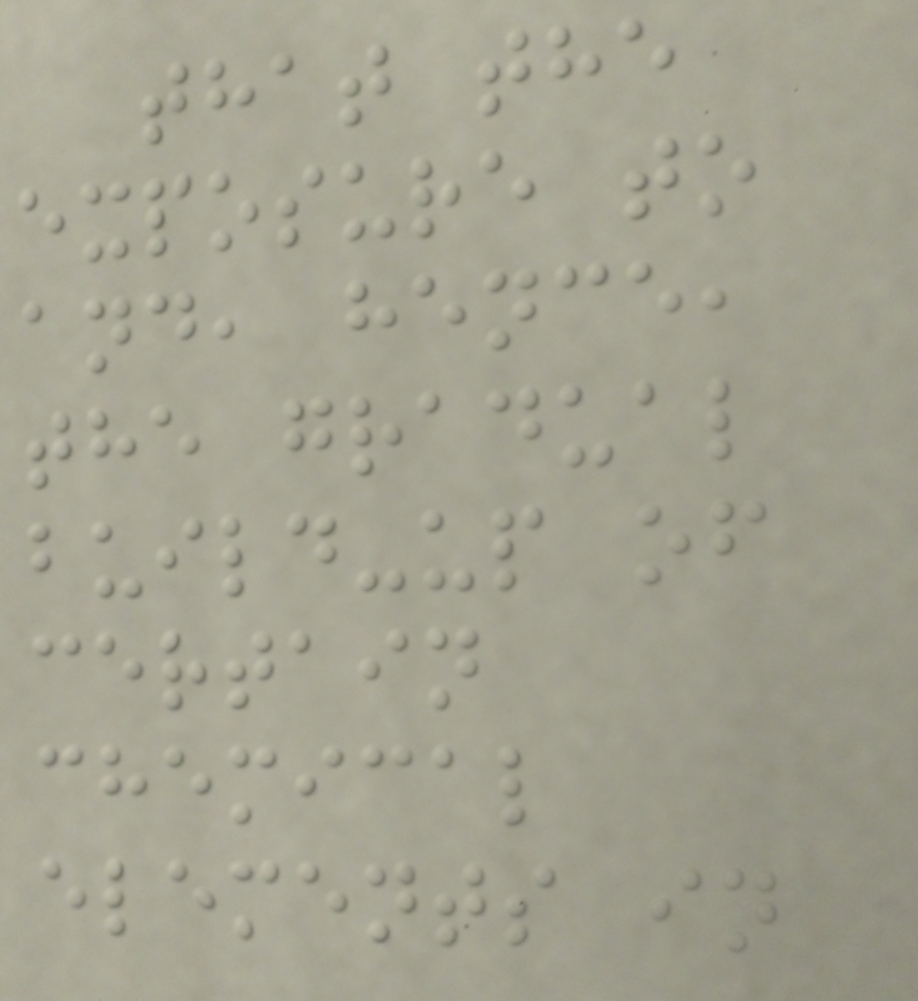that the
exposure to
and, hence,
the gradual
build-up of
certain
chemical
elements in
